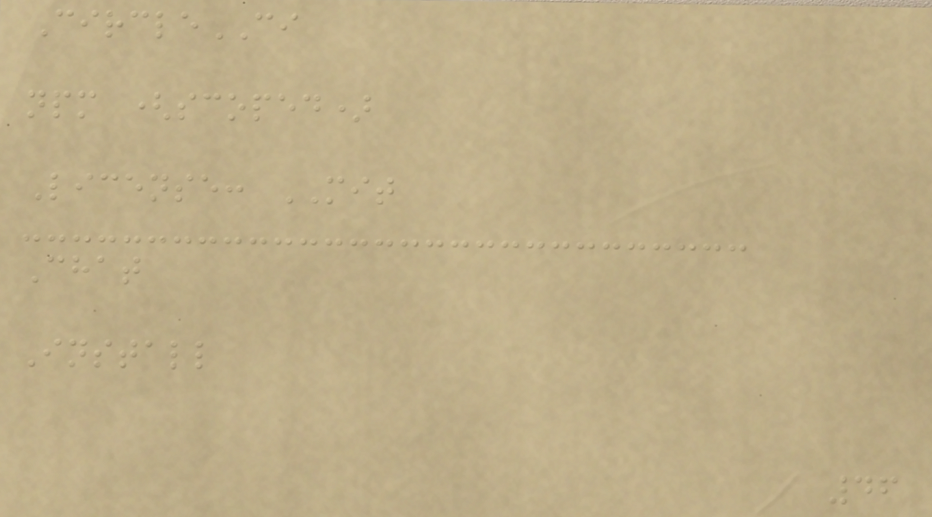CircleCI
npm (scoped)
License: MIT
Chat
Install
46
